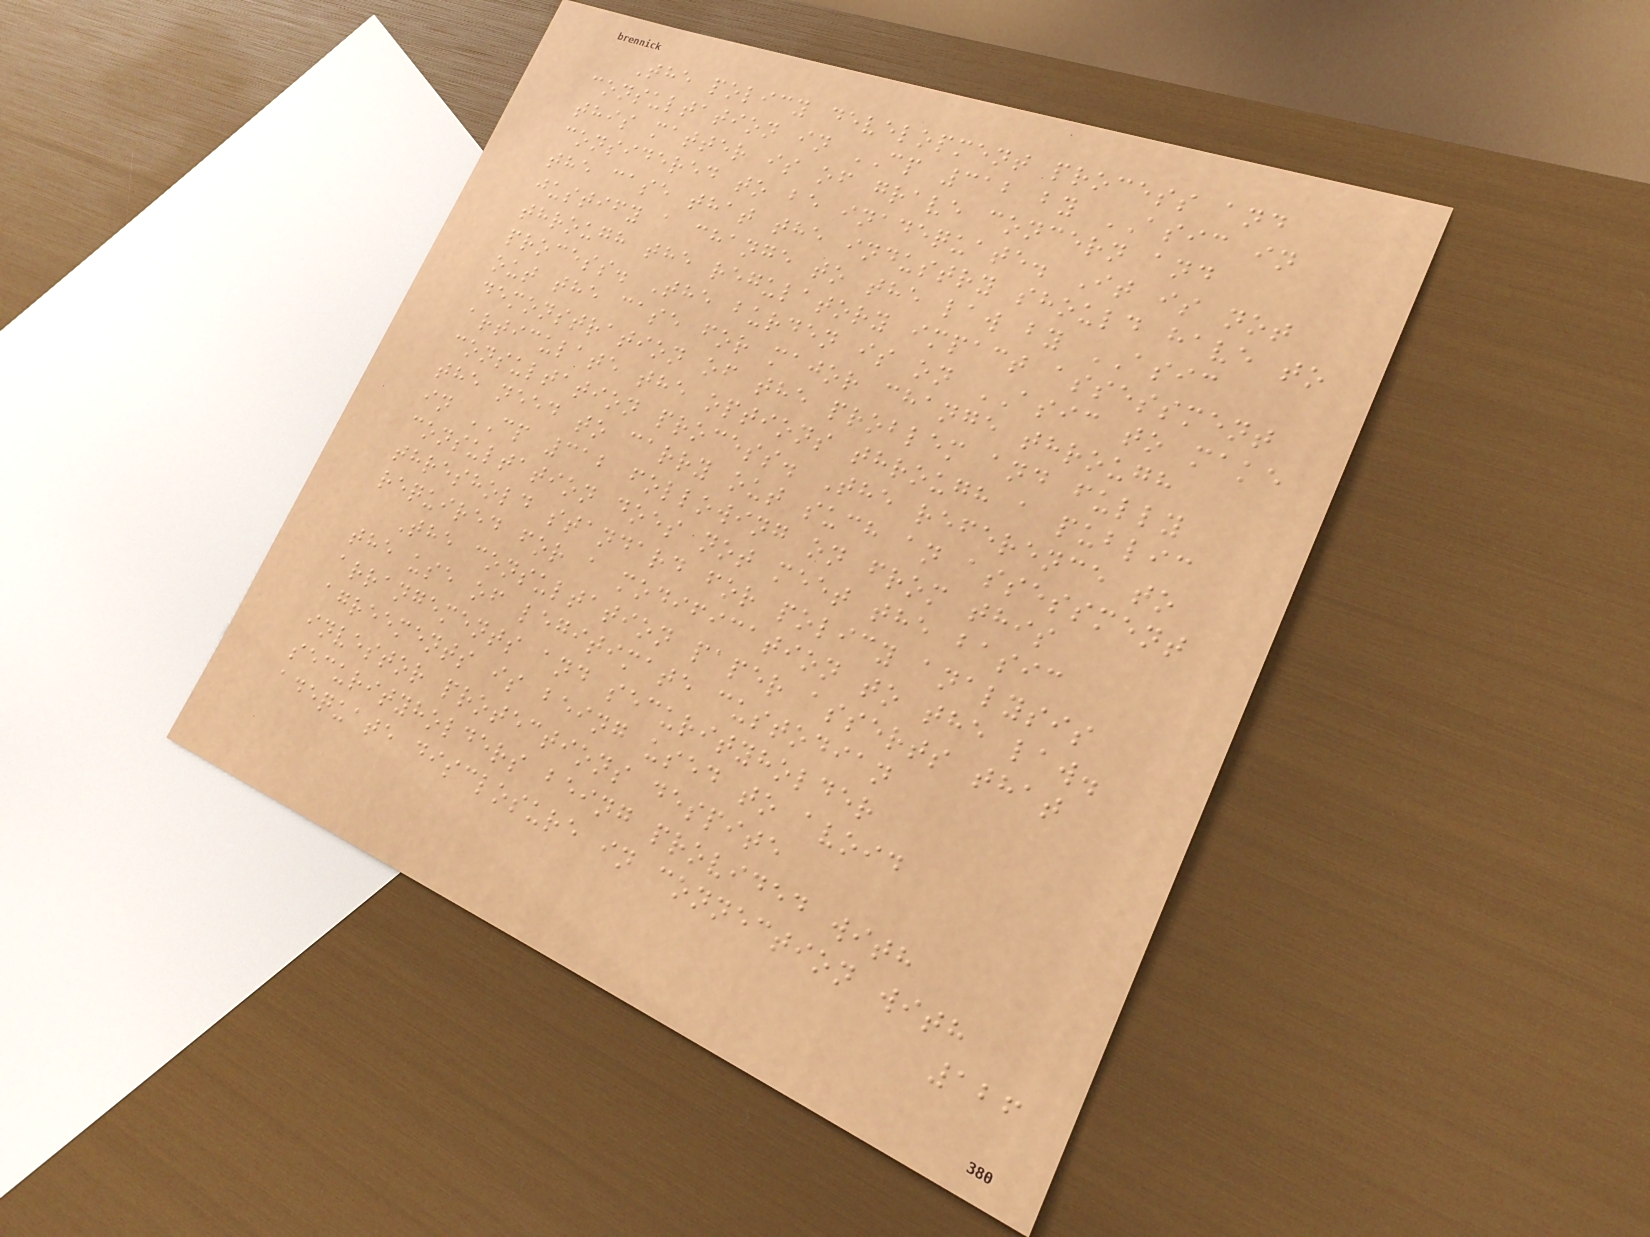The policy development process and
consultation in CP 312 by ASIC in
this matter is of grave concern and
considered to be inadequate. It is not
the case that the industry should have to
justify a change to the law by ASIC
through the regulatory impact assessment
process. The burden is on ASIC to make
out the case for major change through
demonstration of the problem and fully
articulate the options through a public
consultation process. The reference to
the need to carry out such an assessment
in CP 312 following on from this
consultation does not meet the basic
threshold standard for policy analysis
required for a modification to the law.
The consultation paper asserts that
the use of legitimate custodian
arrangements and securityholder
agreements is being used to avoid
investor protections despite
securityholders being provided with
adequate disclosure in connection with
126
